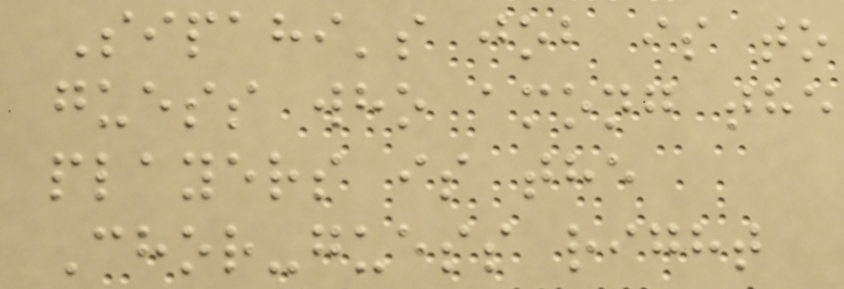Sipahi's job is to
guess who among the
players is the
Chor-guess right
